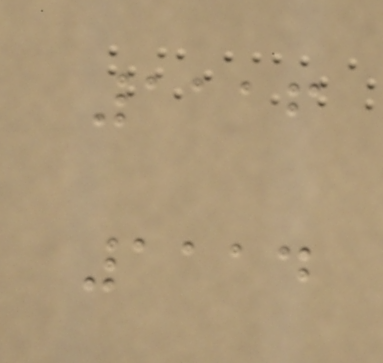1116
1114
